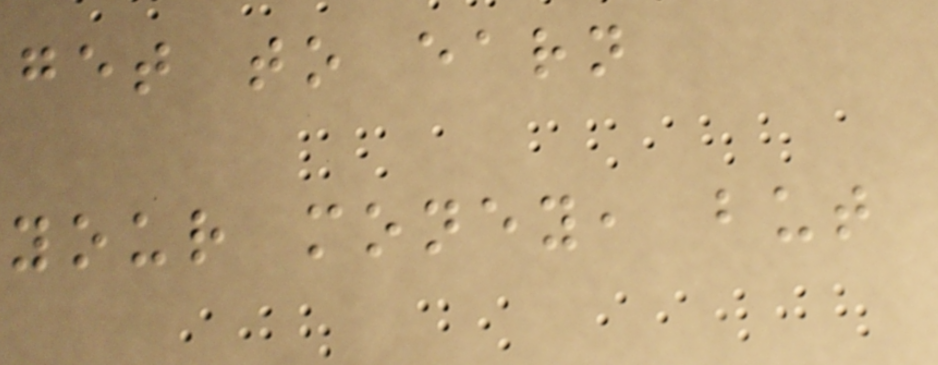get to earn
your money, but
